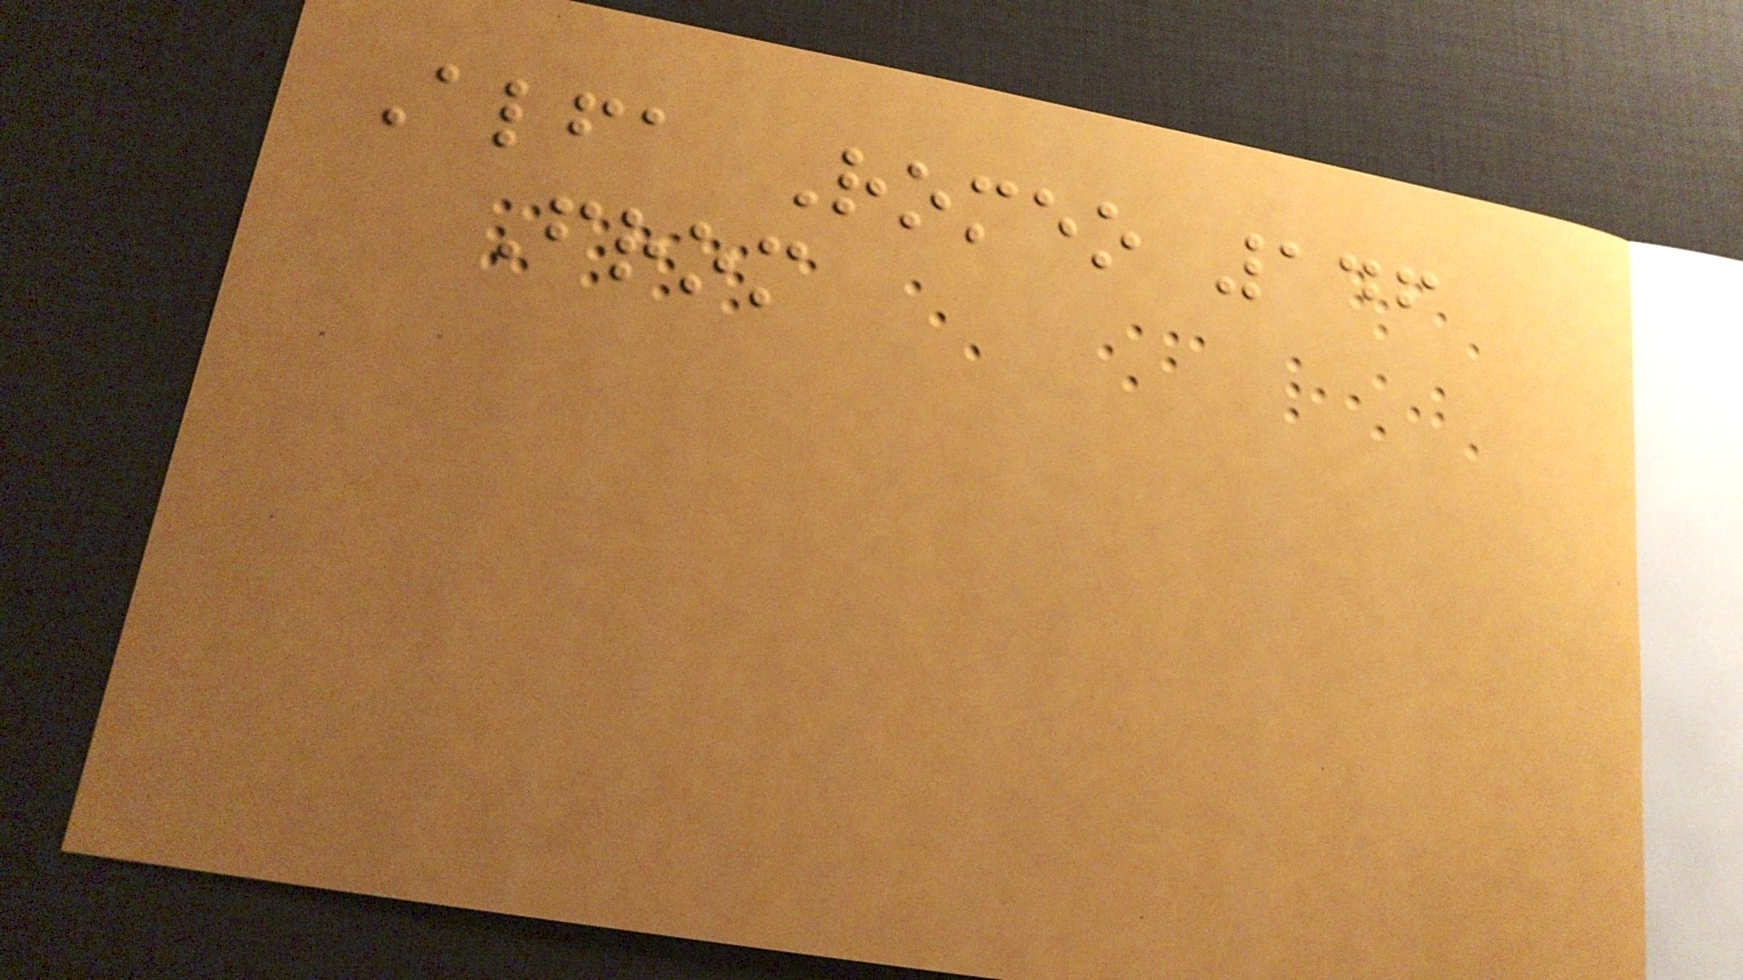Alfa Romeo 146
From
